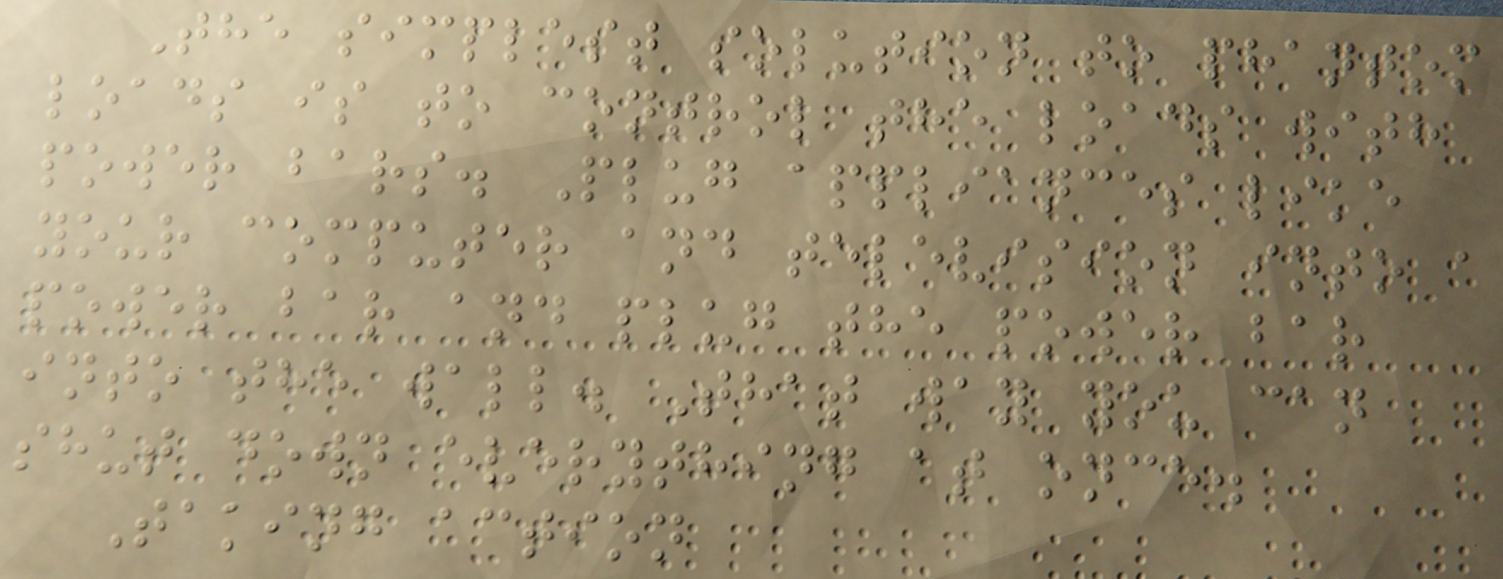The simplest solution to phantom
loads is to control the loads with
power bars. Plug appliances like
your computer and television into a
power bar and plug the power bar
into the wall. That way you can
shut down everything at once.
Taking action
